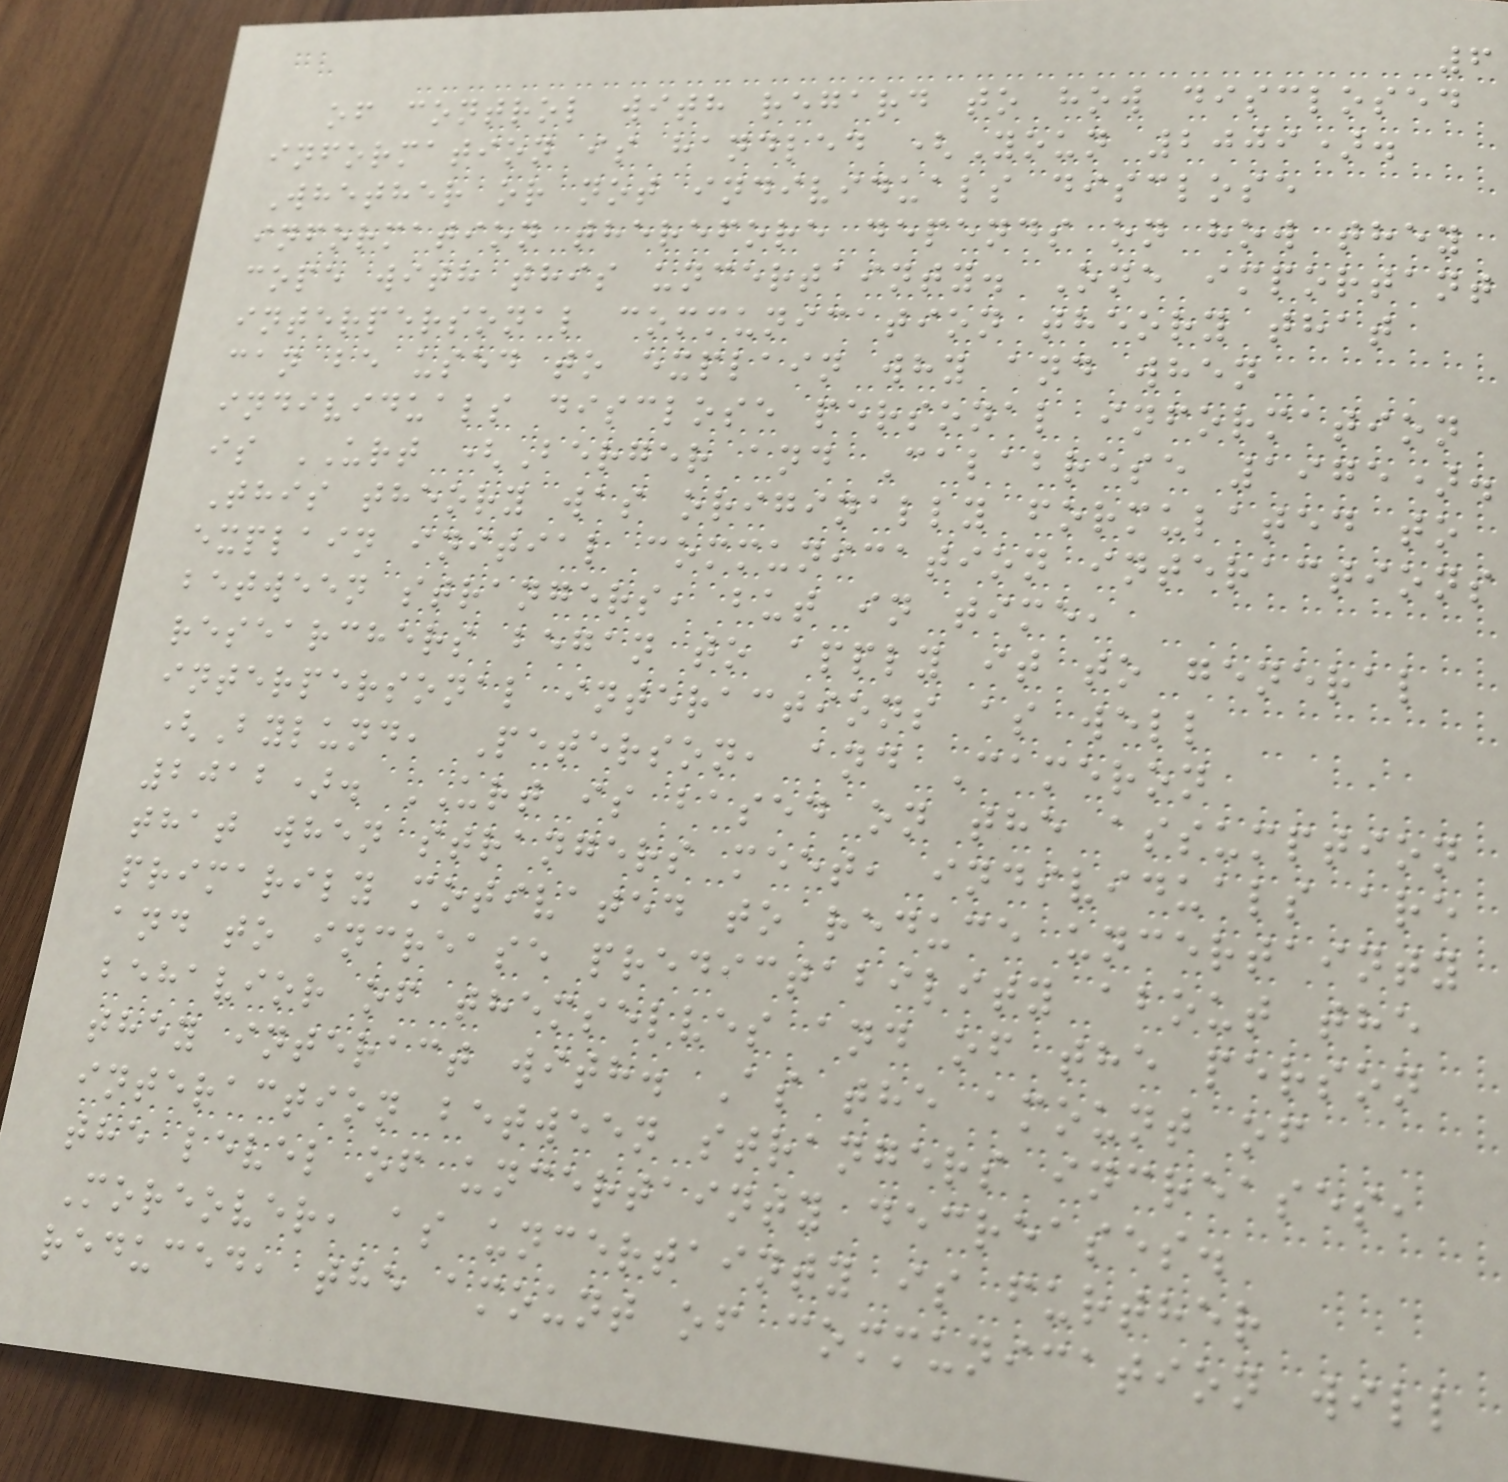6
of control with regard to how disclosed
information is handled (Youn 2009).
Whether or not individuals disclose
information therefore depends on how they
cope with this uncertainty. One important
interpersonal communication theory that
can be used to explain why and when
individuals disclose personal information
is URT (Berger and Calabrese 1975).
This theory was originally formulated to
explain initial communication interactions
between strangers, but in time,
researchers began to apply it to general
interpersonal interactions as well
(Bylund, Peterson, and Cameron
2012). URT is based on the assumption
that when strangers meet, individuals are
primarily motivated to reduce uncertainty
and to increase predictability about the
behavior of themselves and of the person
they interact with. As the amount of
interaction between strangers increases,
the level of uncertainty decreases.
Moreover, as uncertainty is further
reduced, the amount of communication will
